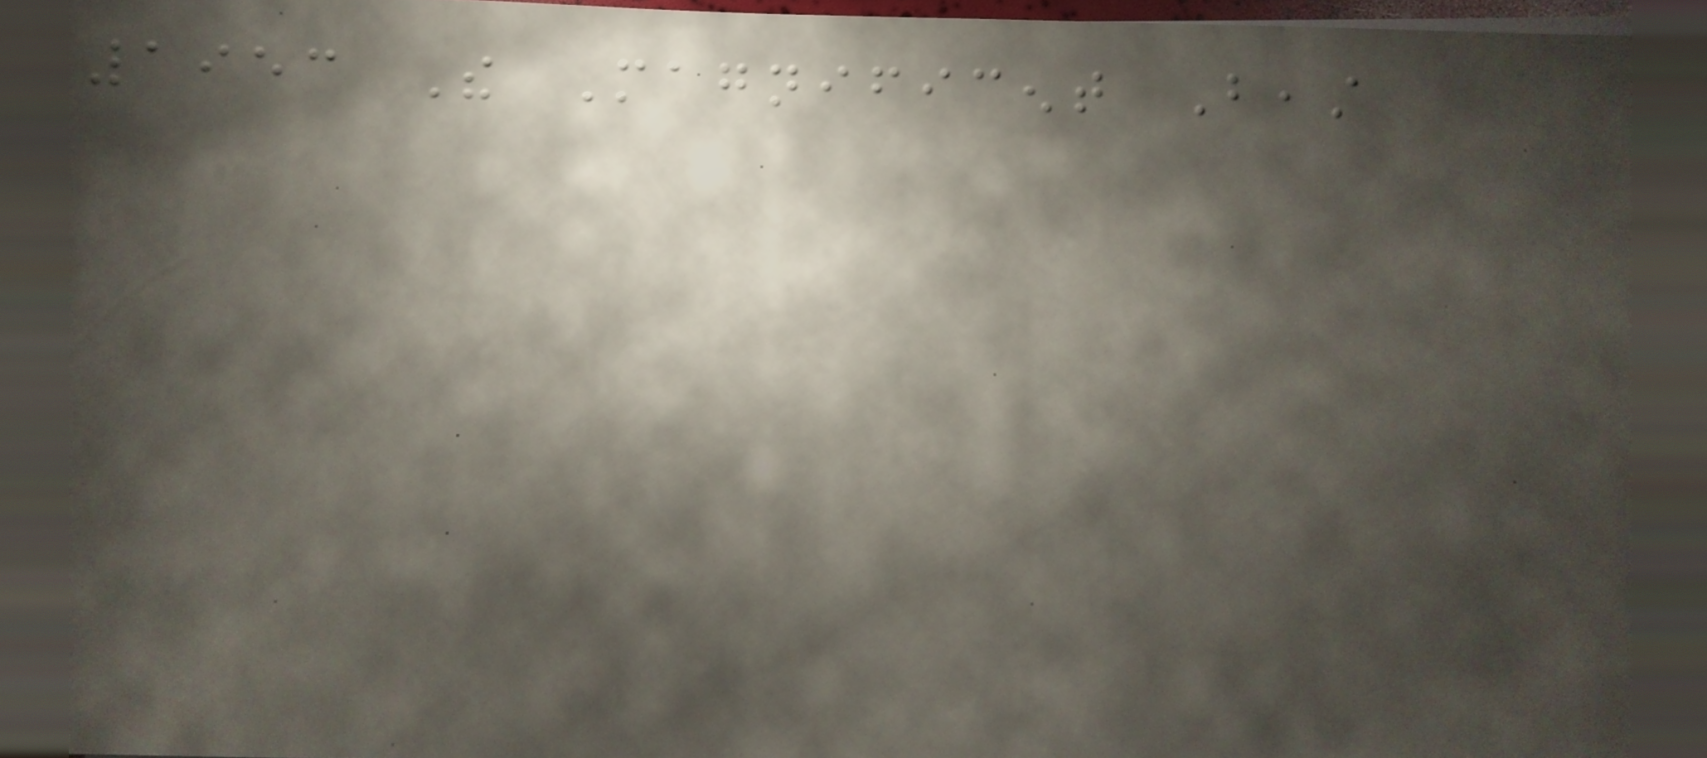1953 The Magnificent Beast
